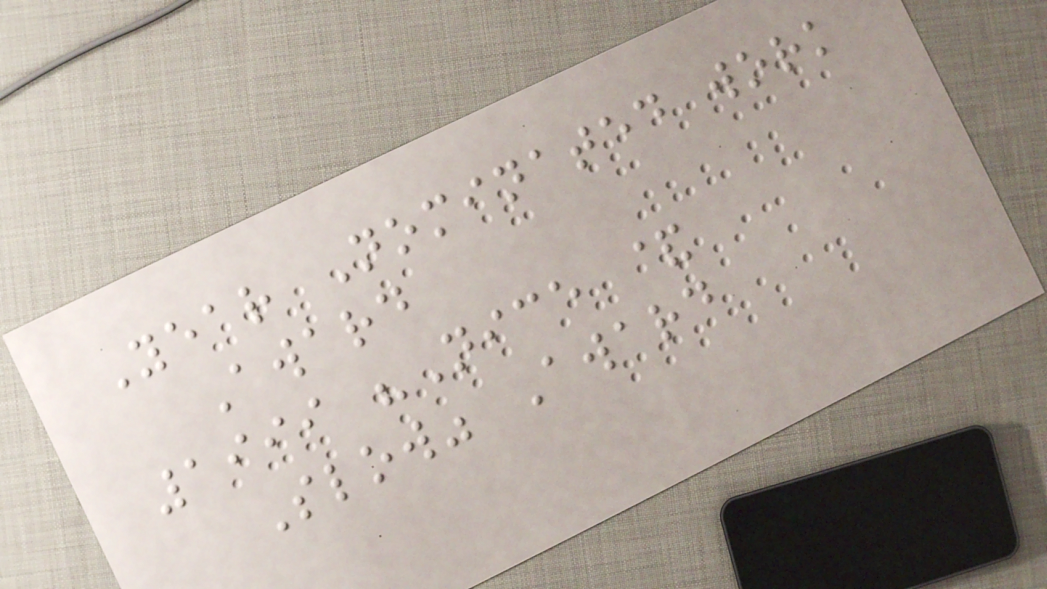Year Nominated work
Award
1999 "Nice &
Slow" Award
